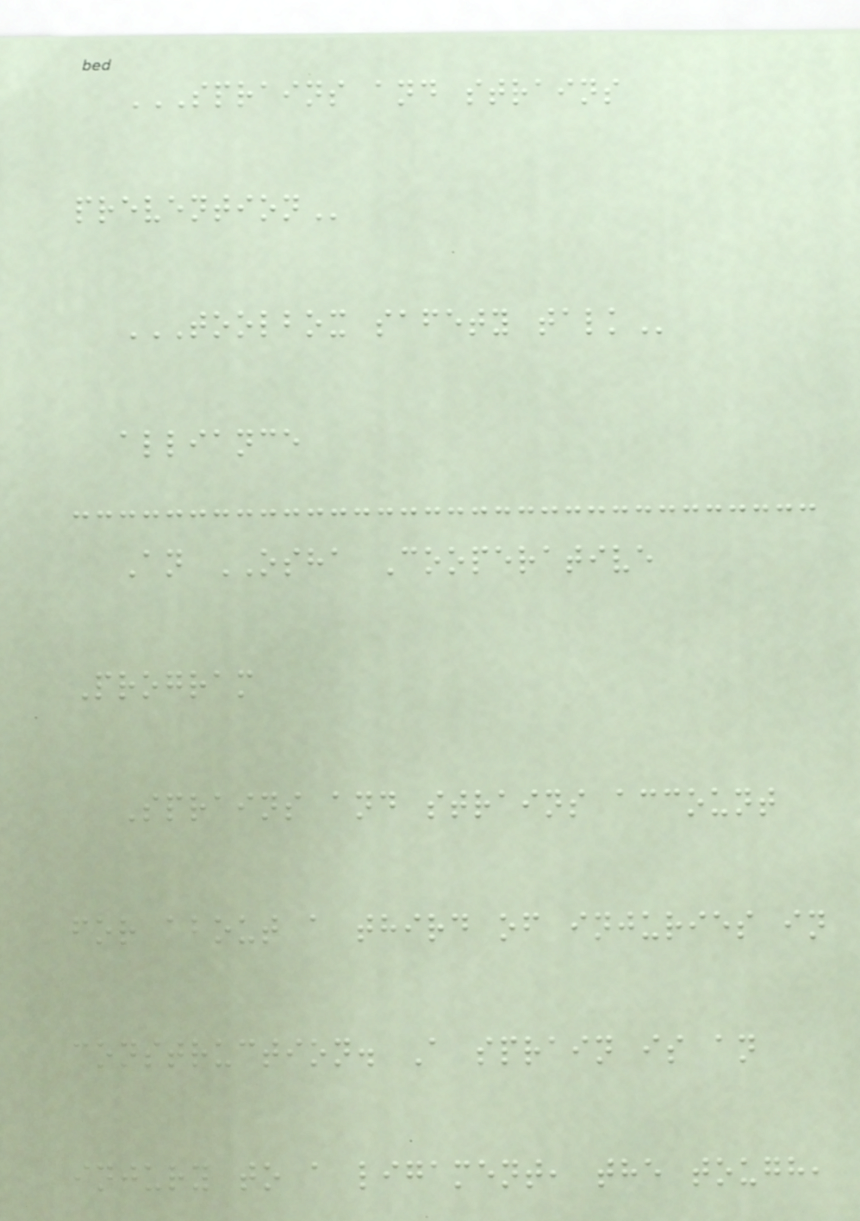SPRAINS AND STRAINS
PREVENTION
TOOLBOX SAFETY TALK
alliance
An OSHA Cooperative
Program
Sprains and strains account
for about a third of injuries in
construction. A sprain is an
injury to a ligament, the tough,
